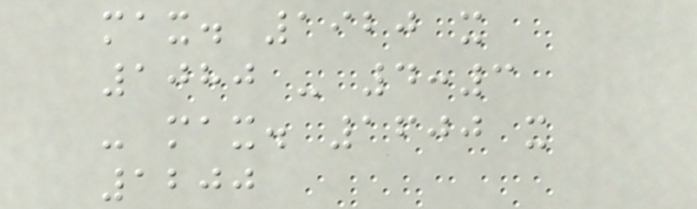max. 1920 x
1080 - 4:3
- max. 1600 x
1200
